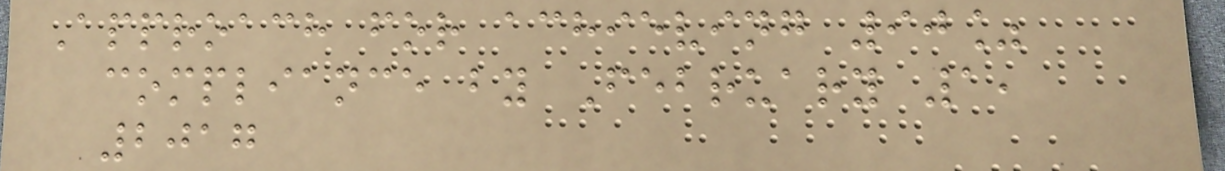Approach for achieving 90%
compliance by February 1,
2017
